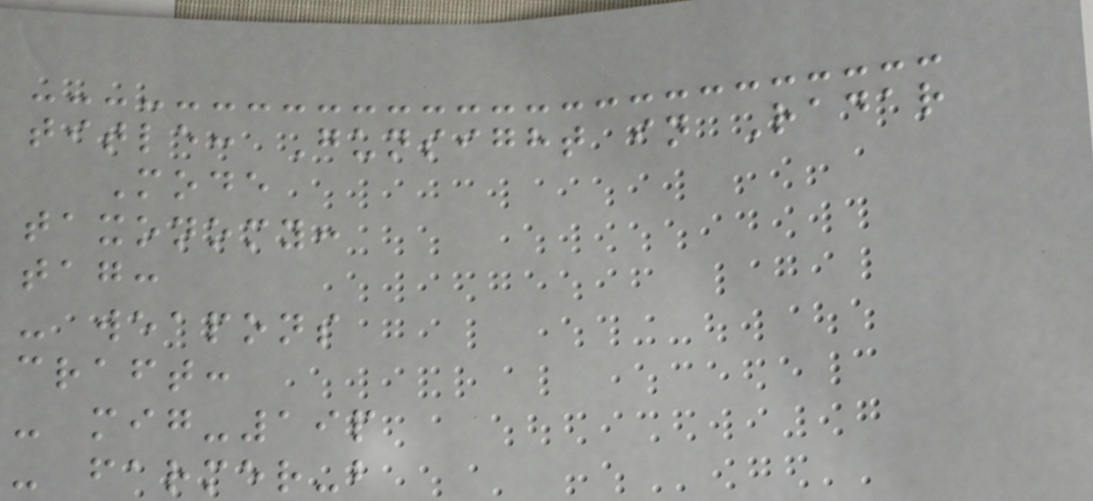title: Gunsight in Radar
Mode
taxonomy:
tag:
- weapons
craft:
- mig-19p
- farmer-b
